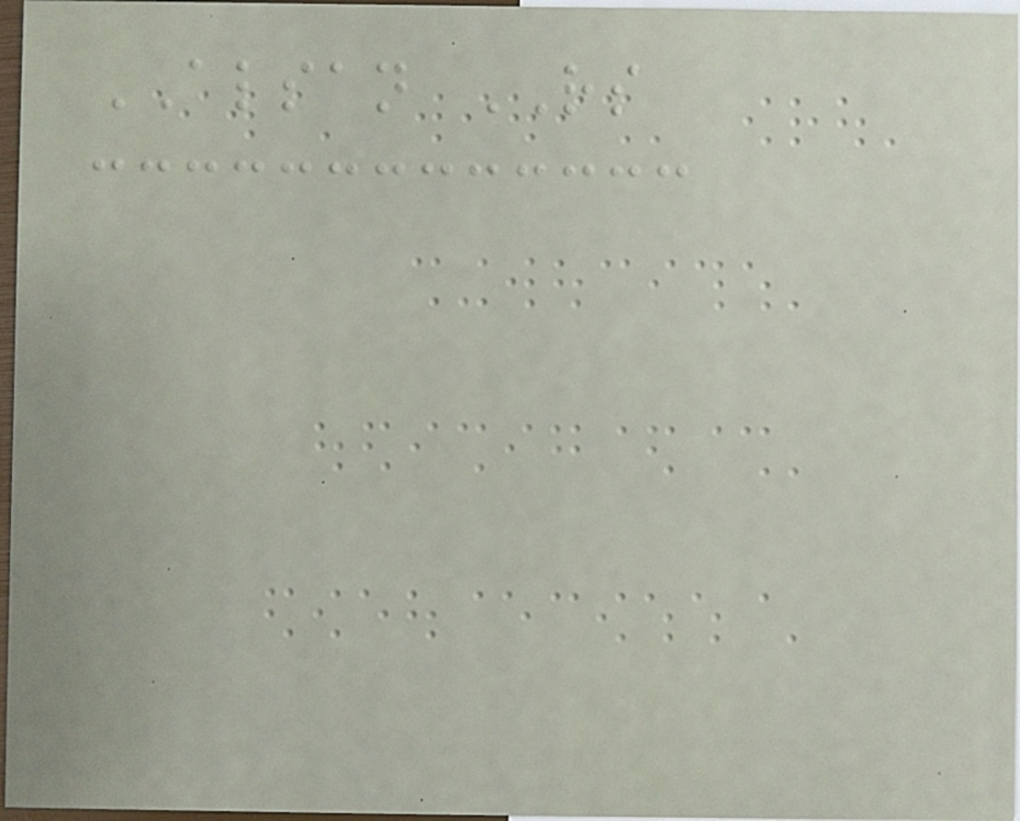ALSAN RS
